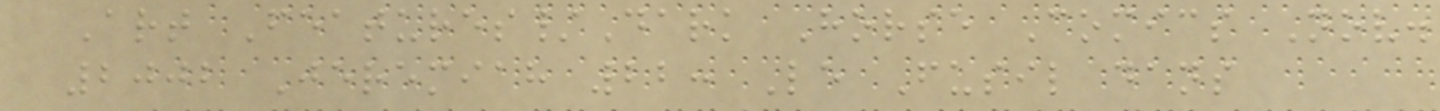Art Features/Dark Horse Comics Nov.
2002 Jeremiah 22: Le Fusil dans
